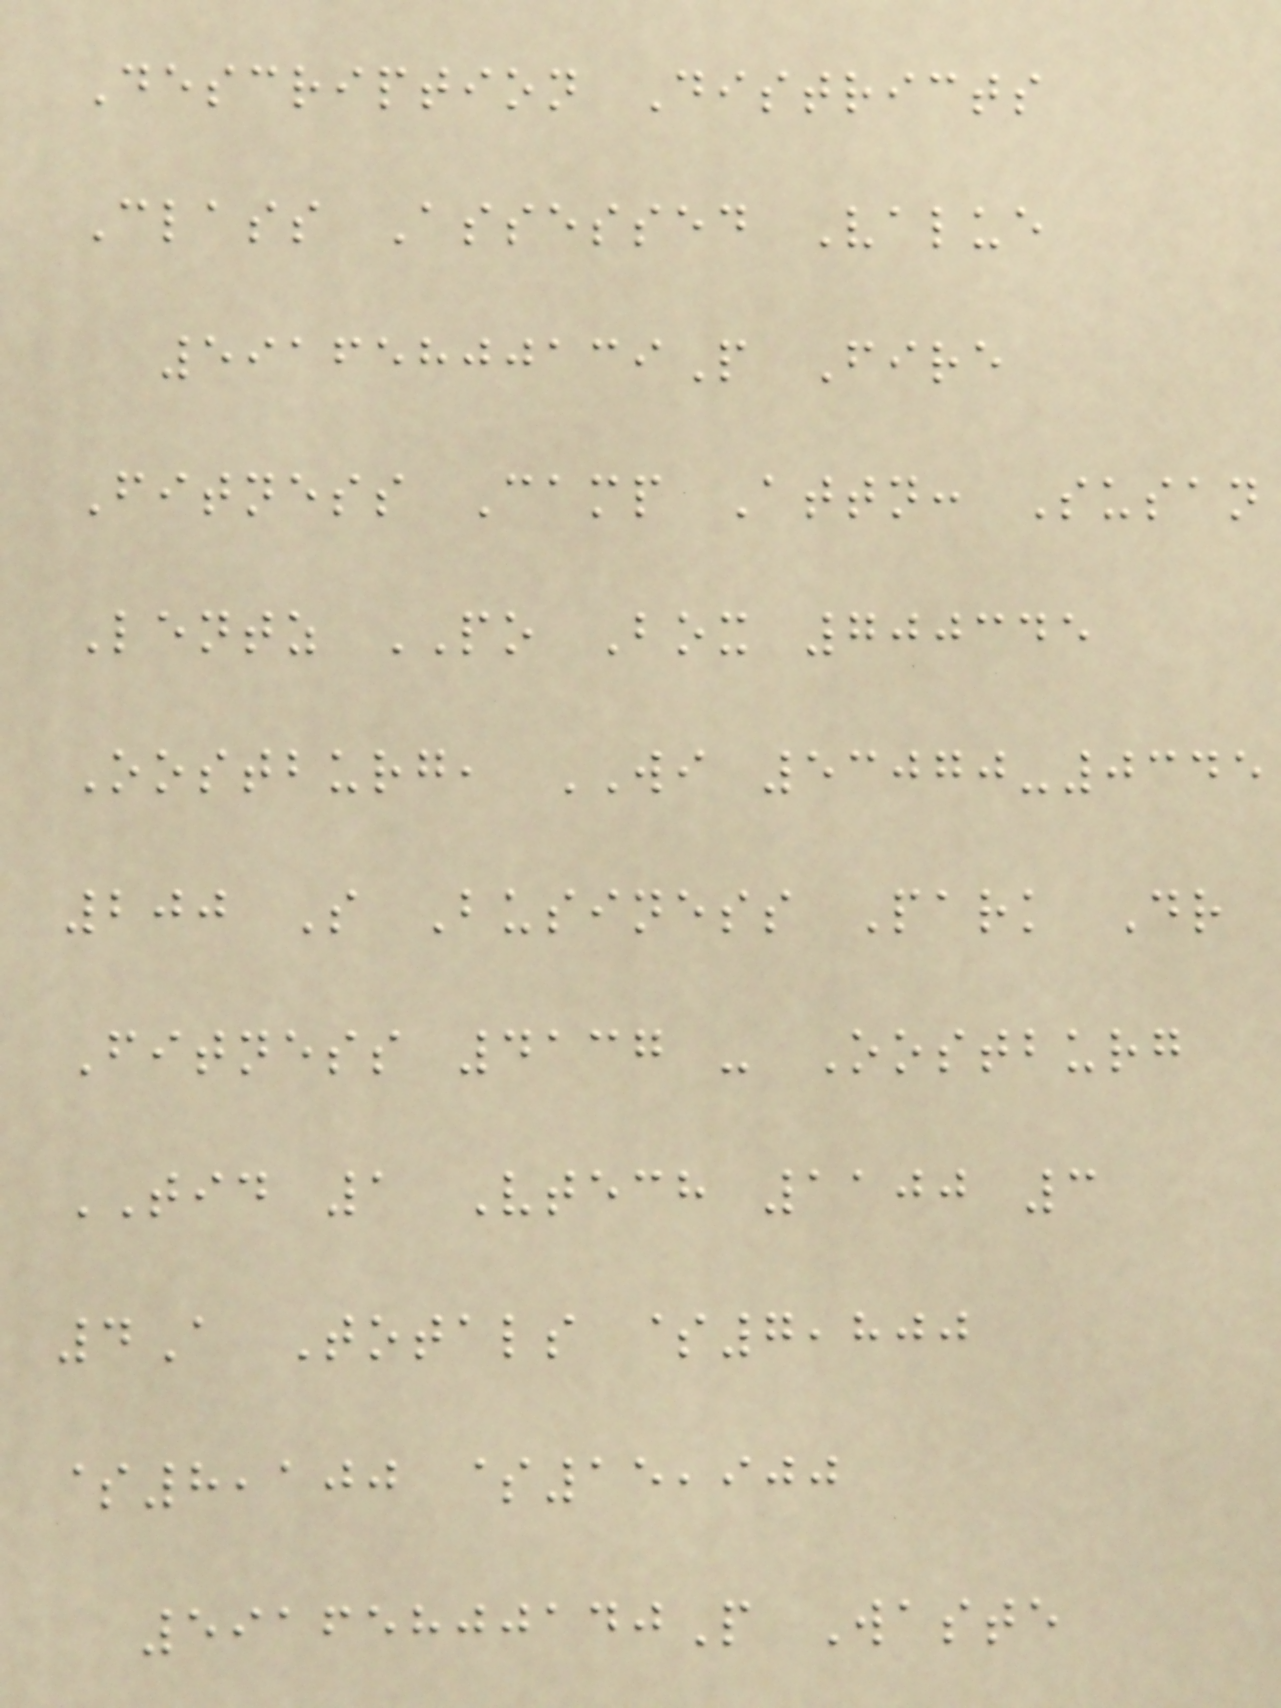Description Districts
Class Assessed Value
59165800139P Fire
Fitness Camp Attn: Susan
Lentz PO Box 700345
Oostburg, WI 53070-0345
200 S Business Park Dr
Fitness 4137 - Oostburg
TID 1 Vtech 1100 3
4A Totals $7,800
$8,100 $15,900
59165800140P Waste
